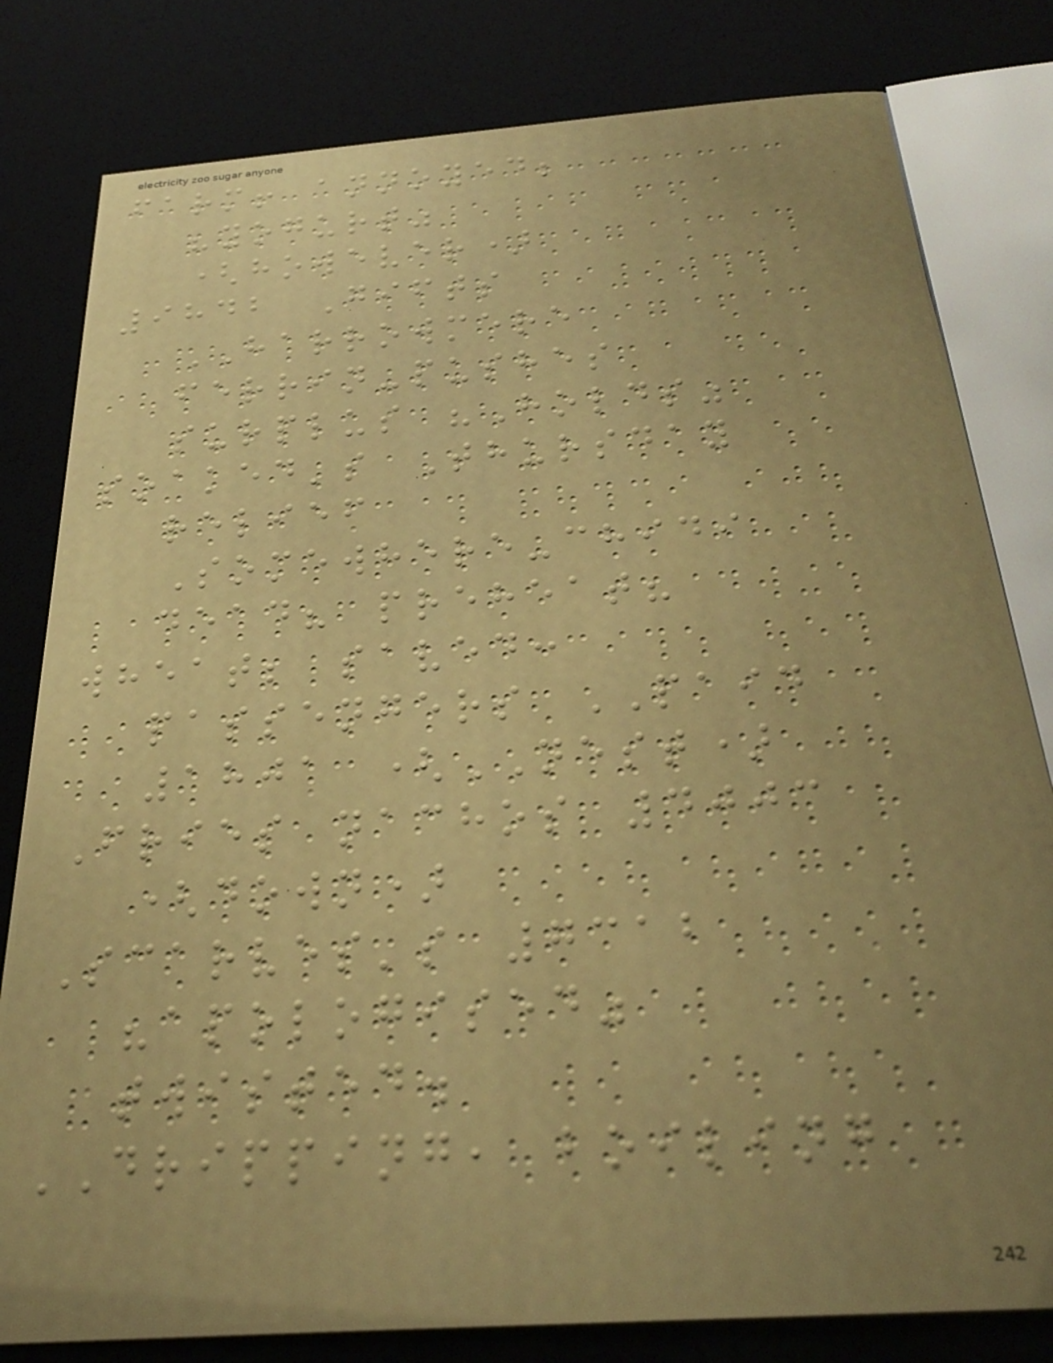farm! annoyed;
"yogurt"
(however)
9842 Gifts
HARROWMERE
ferrin-pushes
surplus "Holds"
soaked's Thursday
relief
Somewhere-chidi
dead? preheat?
wheat; saved:
passengers PAID
1801 (NEST)
Fries nachos 4003
(down)
Scarves's 7312
"apologised"
twisted.
DRIPPING, boiling
